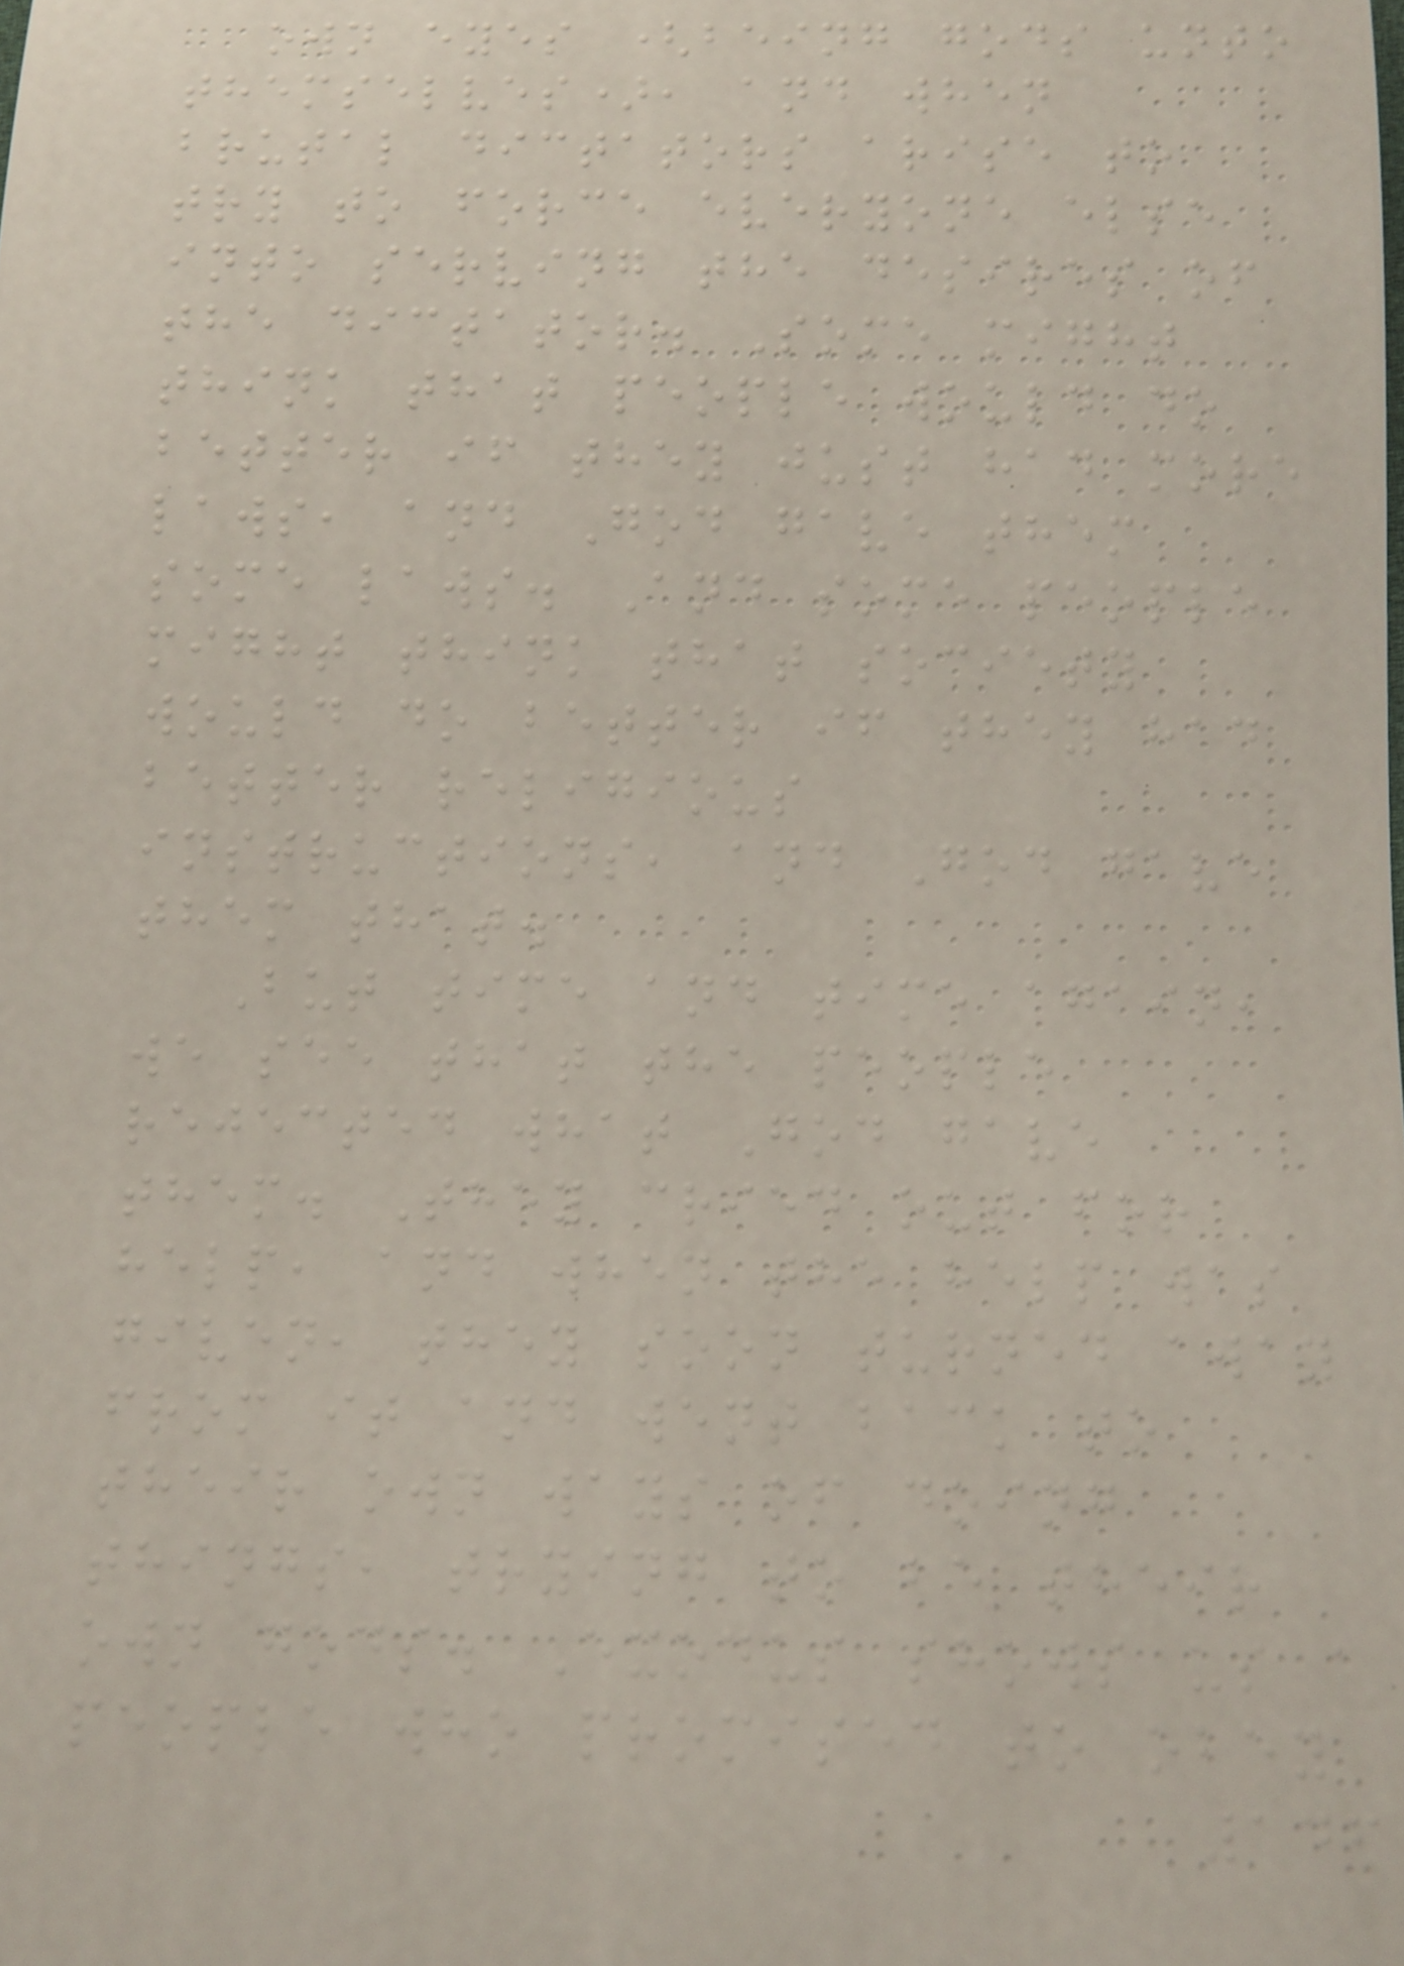own eyes (being gods unto
themselves), and when
brutal dictators arise to
try to force everyone else
into serving the desires of
the dictator. Some might
think that people would do
better if they just had more
laws, and God gave them
some laws. And some people
might think that society
would do better if they had
better religious
instructions, and God gave
them that.
But time and time again,
we see that the people
rejected what God gave
them. They cried out for
help, and when the help was
given, they soon turned away
from it and went back to
their own ways of doing
things, trying to be their
own gods. Exodus shows us a
people who promised to obey
146
